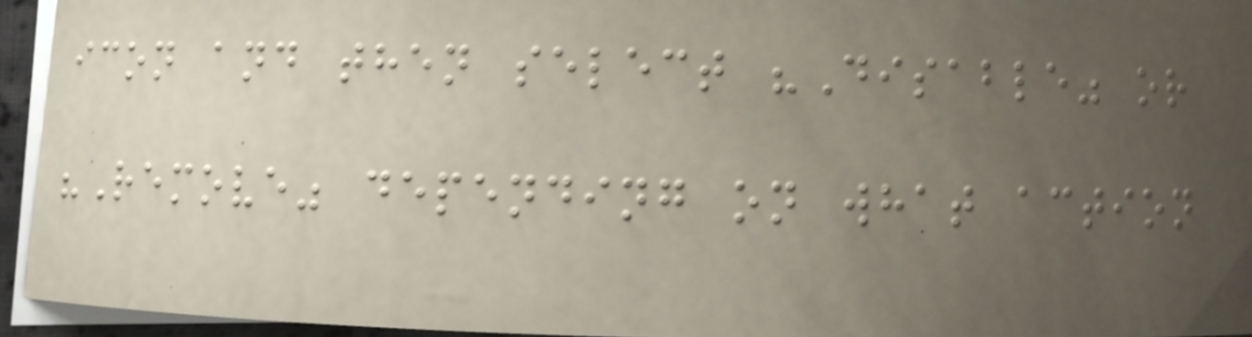icon and then select "Disable" or
"Remove" depending on what action
